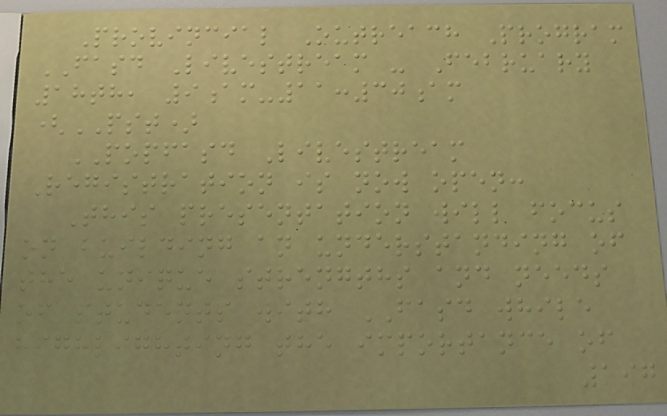Provincial Outreach Program
FASD Livestream - February
18th, 9am-11:30am
(PST)
POPFASD Livestream
Registration is now open:
This presentation will focus
on building an understanding of
the unique strengths and needs
of students with FASD while
highlighting the importance of
197
